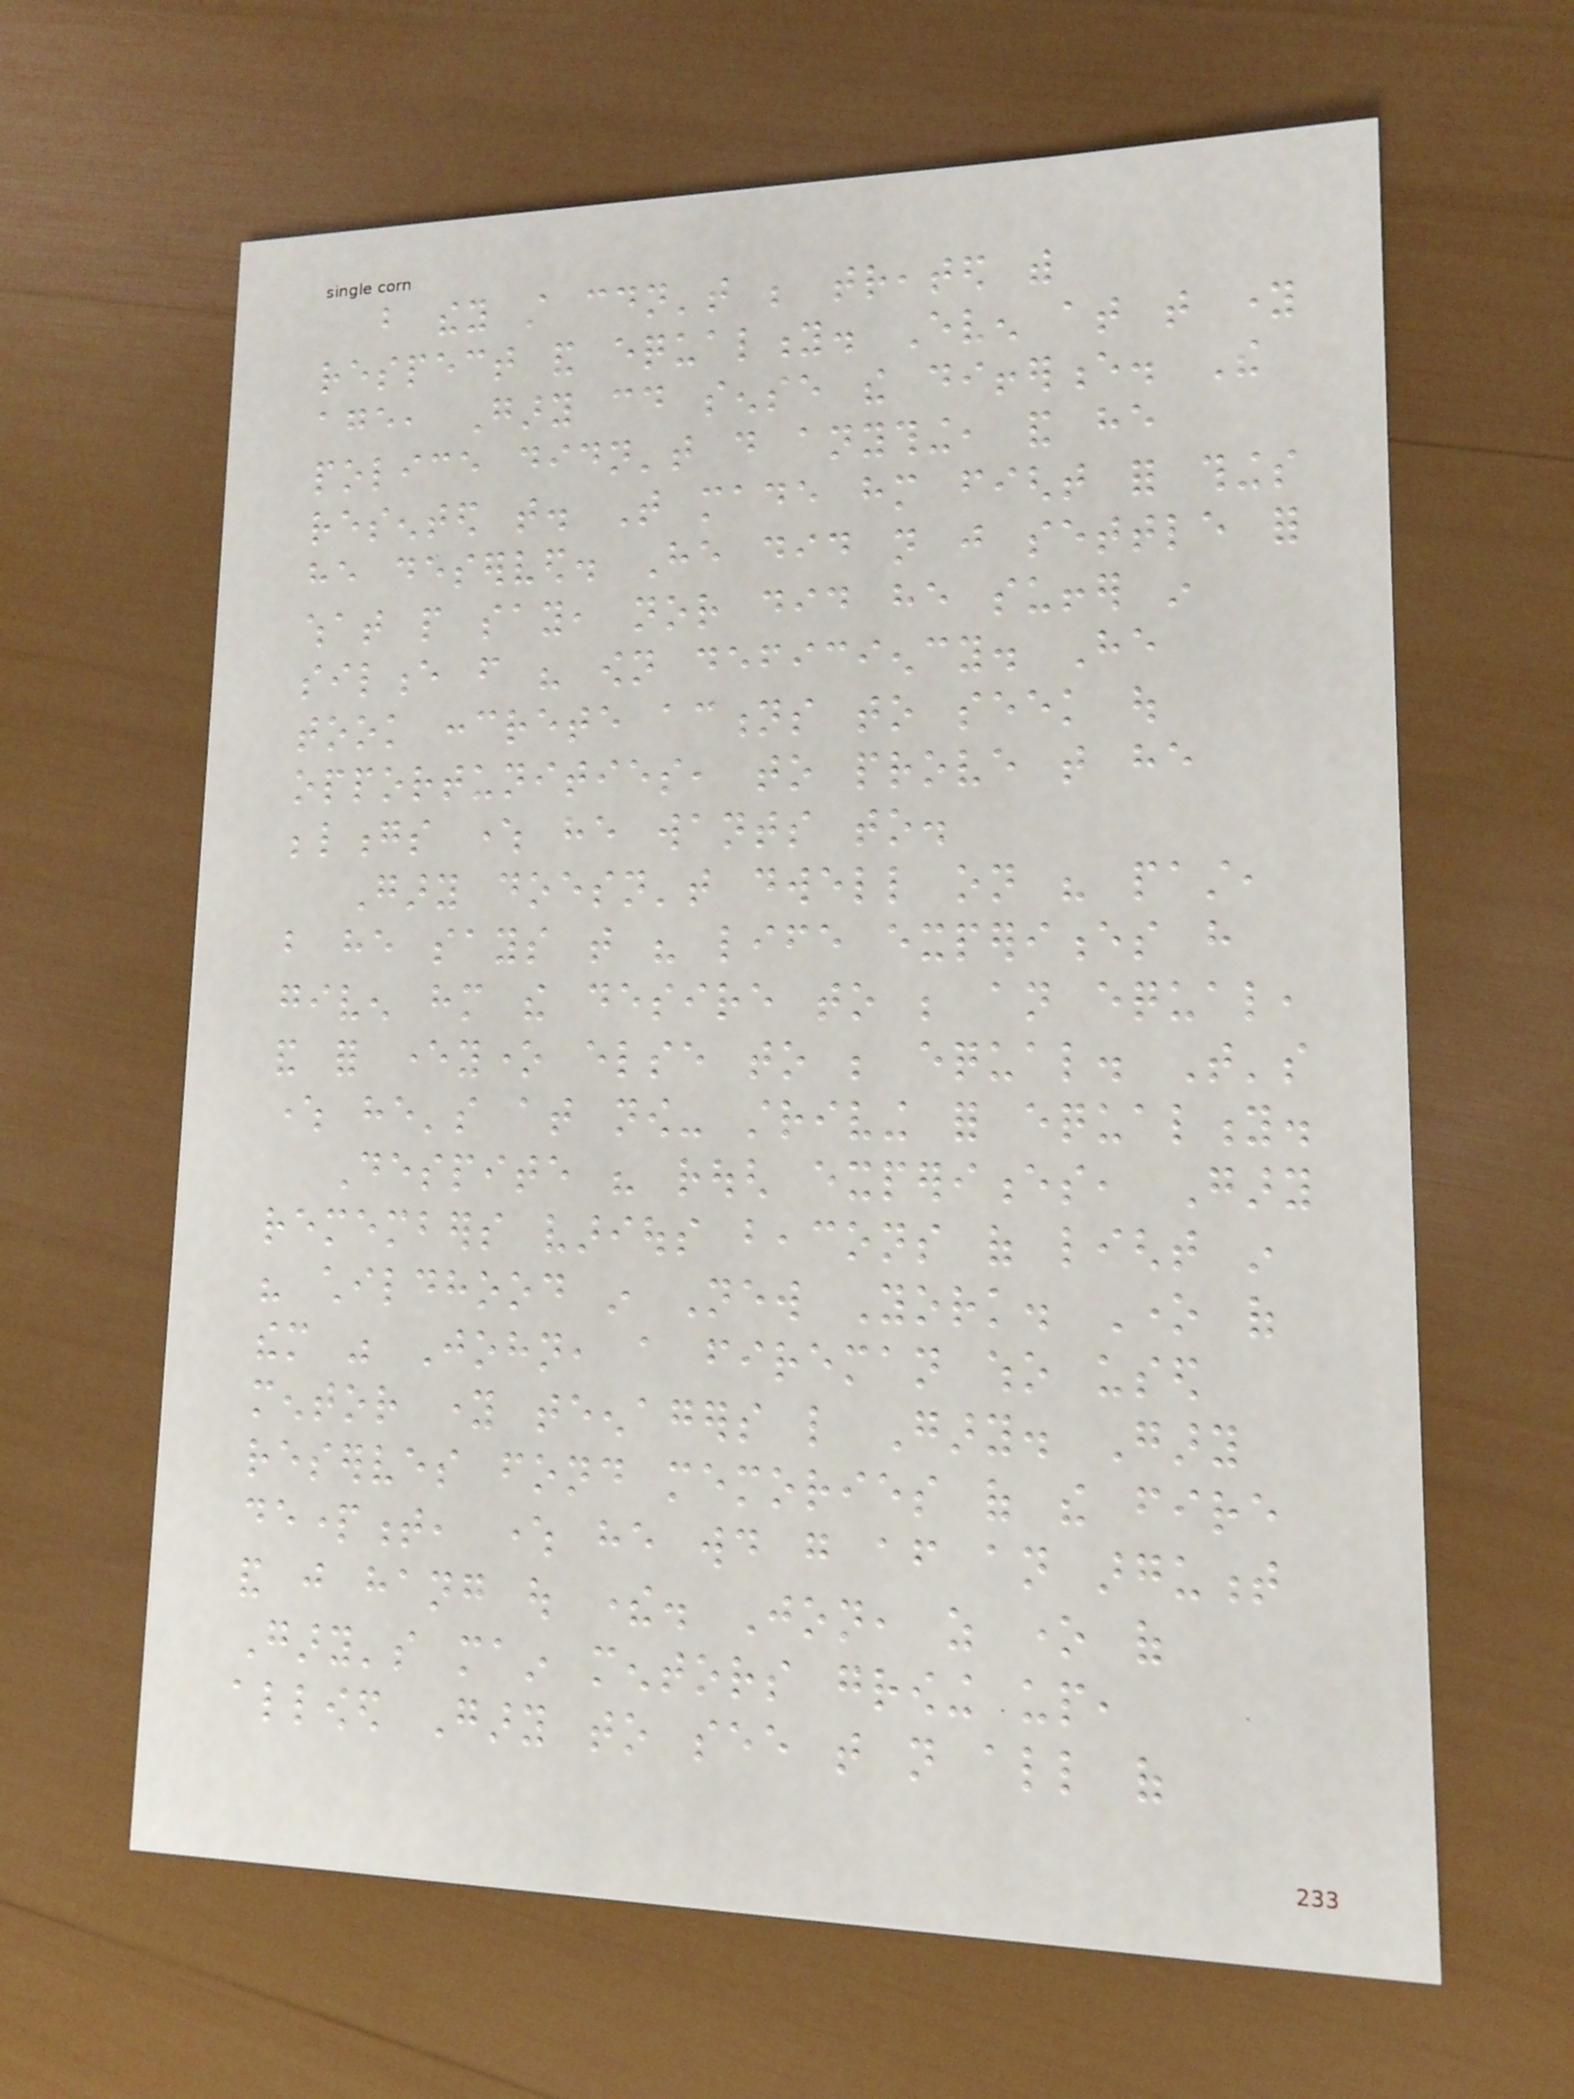but they still couldn't be treated with
respect and equality. Even at that young
age, Gary could sense the difference. The
police didn't do anything, and he
resented that. That made him fight for things
he deserved. He did not just settle for
what people say, nor did he suffer in
silence from his own deficiency. He
took concrete actions to seek out
opportunities, to prove that he
belongs where he wants to.
Gary doesn't dwell on his past,
but he says that his life experiences have
given him the desire to be an equal,
and for everyone else to be equal. That's
where he's at now- striving for equality.
Despite his rough experiences, Gary
remembers various beacons of light in
his childhood in New York. One of
them was John, a fireman who used
mentor young teenagers like Gary. Gary
reserves fond memories of the fire
department, where he would go after an argument
and just hang out there. Jon, as one of
Gary's main mentors growing up,
allowed Gary to see that not all of
